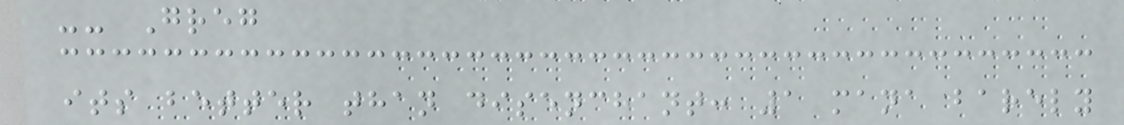-- Greg
its better than disenchant: 1 mana barely
